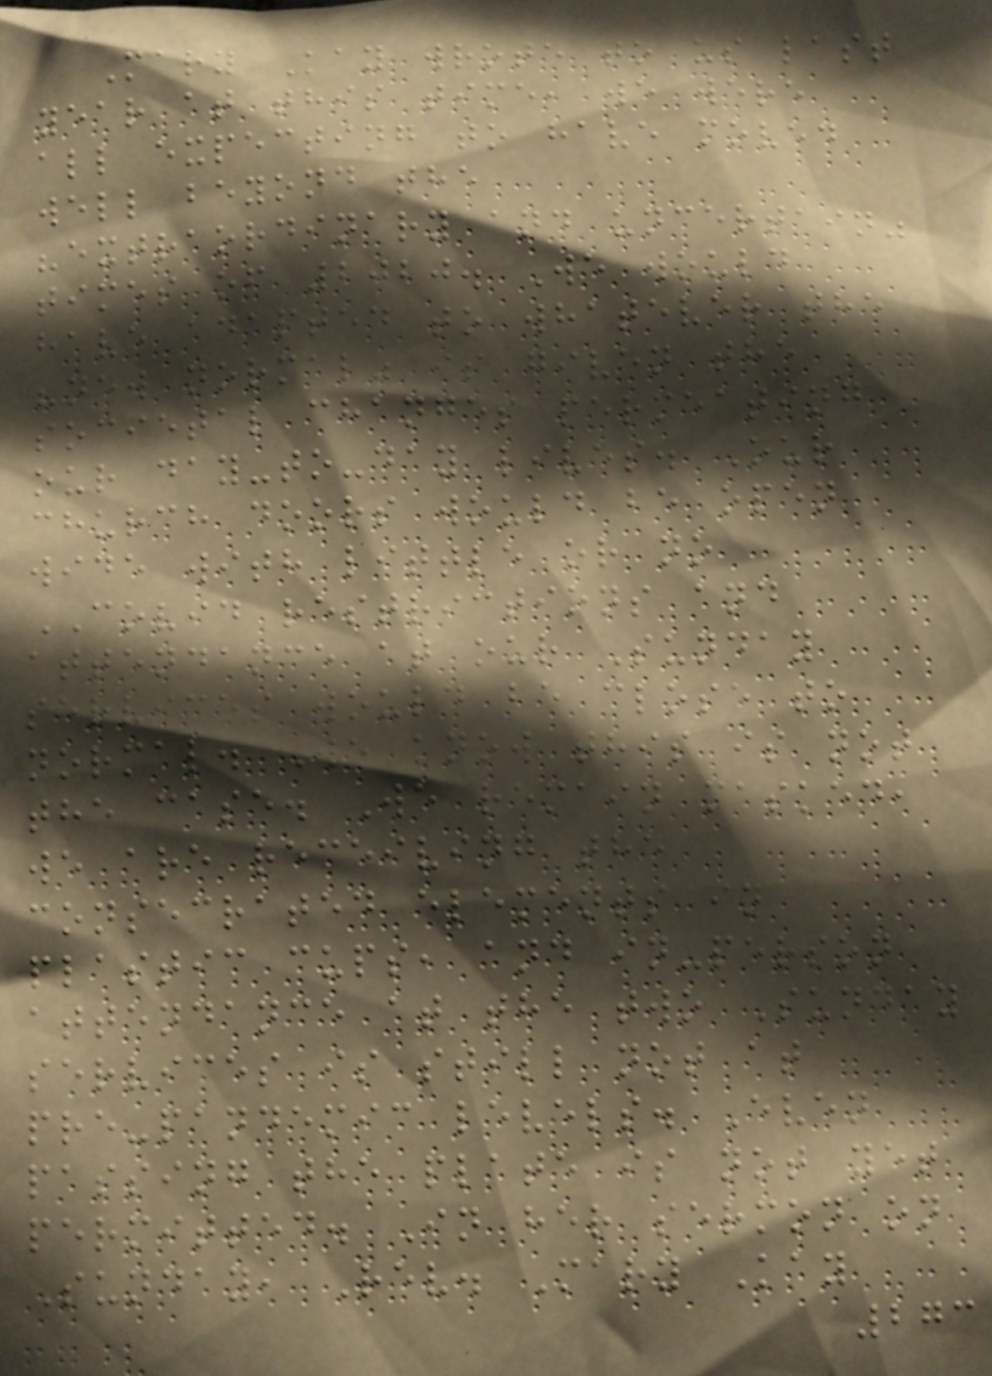Mary Kay wrote to us last
year at this time, we were
all expecting to have moved
well beyond the
"extraordinary and uncertain"
times of 2020. We would
have adapted to whatever the
"new normal" is given the
societal changes permeating
our day-to-day lives. Our
church doors would be open
wide with little or no
COVID restrictions and
attendance at our Sunday
services would be close to
normal. We know this is not
the case. We remain masked,
we are receiving the
consecrated elements in
plastic cups, and in-person
attendance at the two Sunday
services is still not at
pre-pandemic levels. Even
passing the plate is not yet
permitted. In her sermon on
Sunday, Rev. Mary Kay
273
